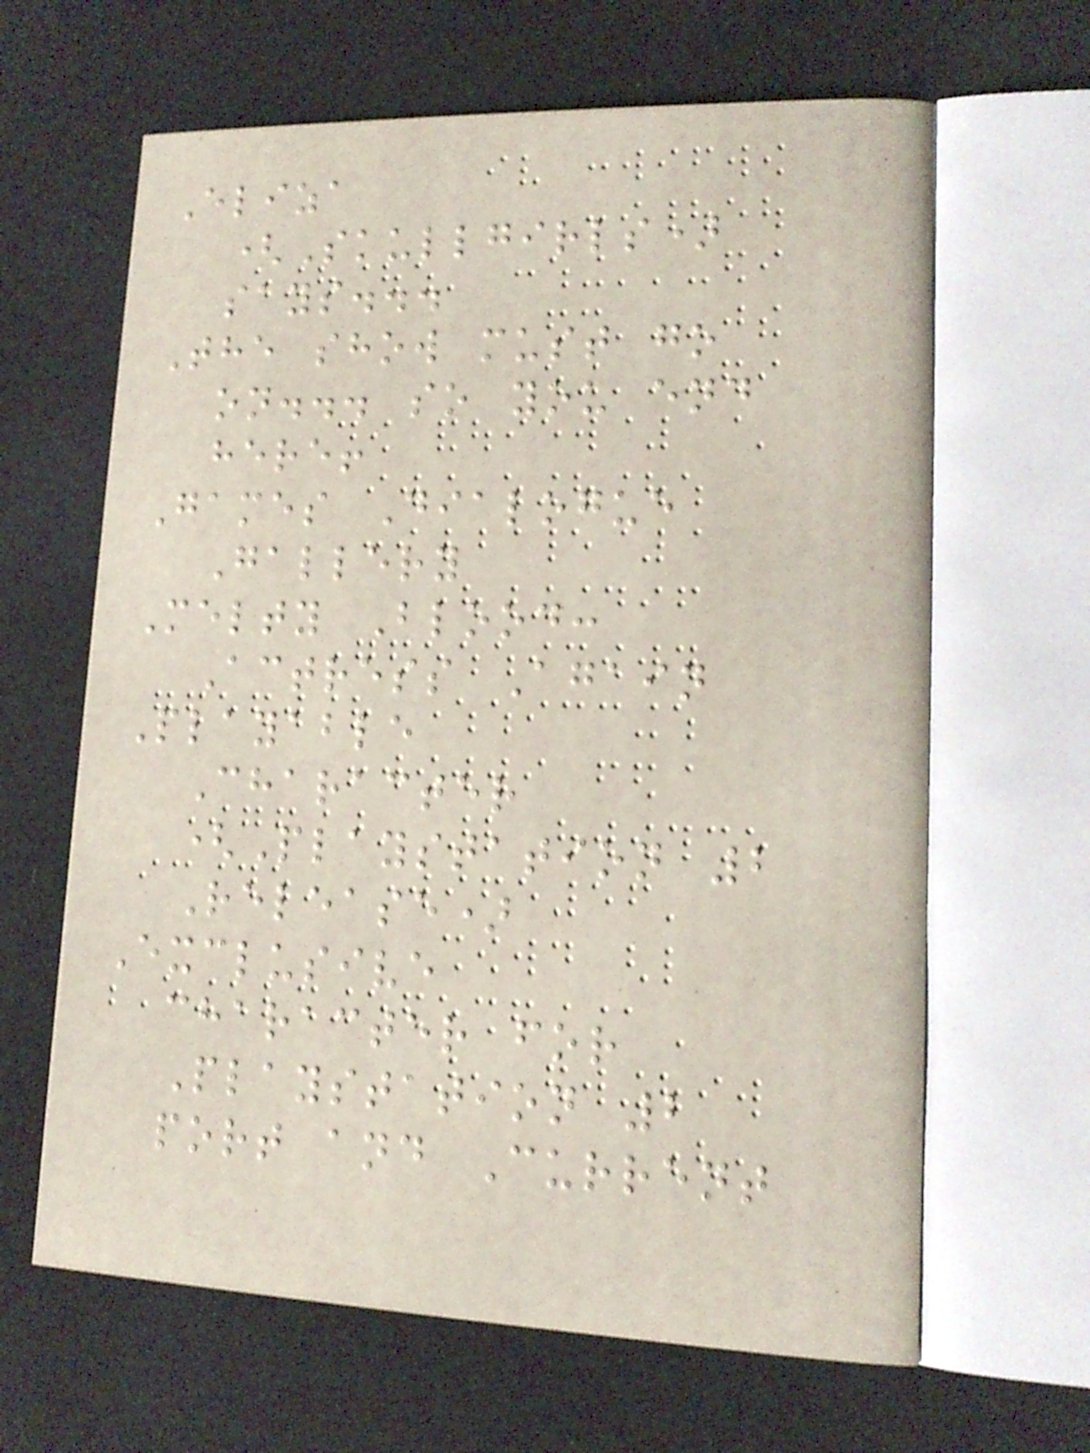Eliza
(Skullgirls)
says...
The show must go
on... so you end
here!
Games Dialogue
Gallery
Melty Blood:
Actress Again
Playable
Character
(Playstation 2
Release)
Exclusive
character for
Playstation 2
port and Current
